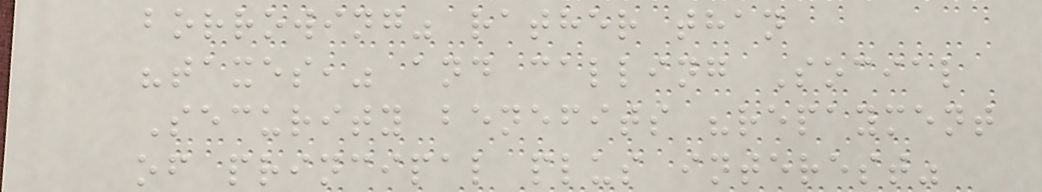borrowing" rather than
"taxes," and calling Social
Security benefits "repayment
of principal plus interest"
